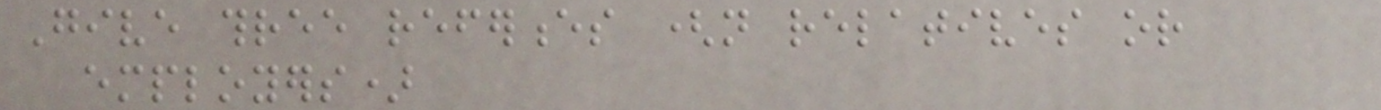Give three references (not relatives or
employers)
